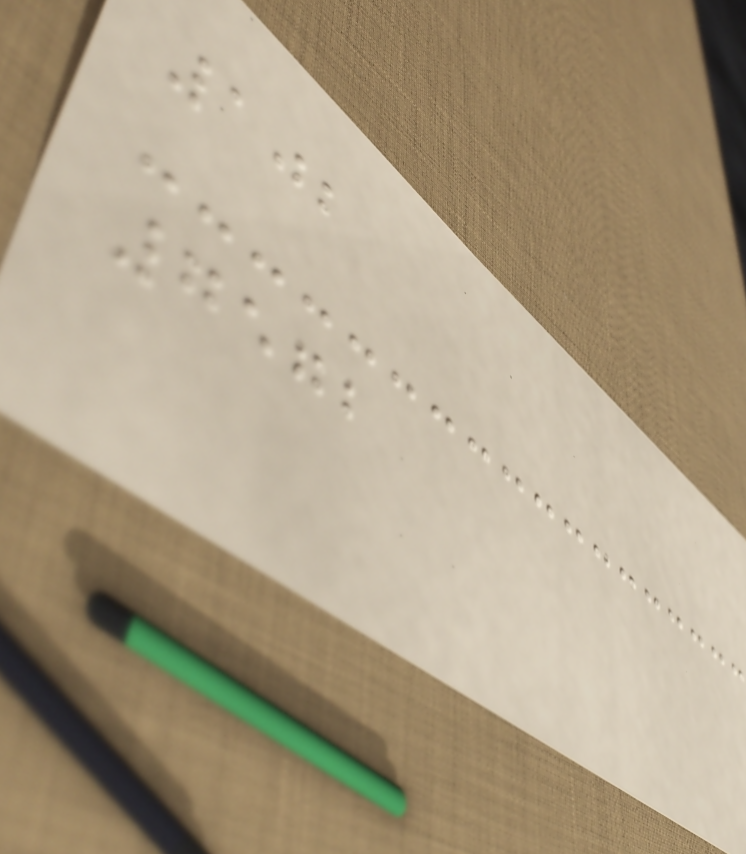102
7572
